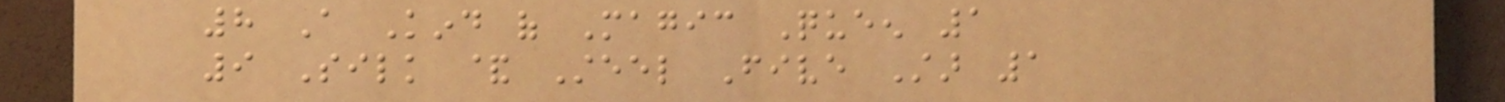8 A Kind of Magic Queen 1
9 Silk & Steel Five Star 1
